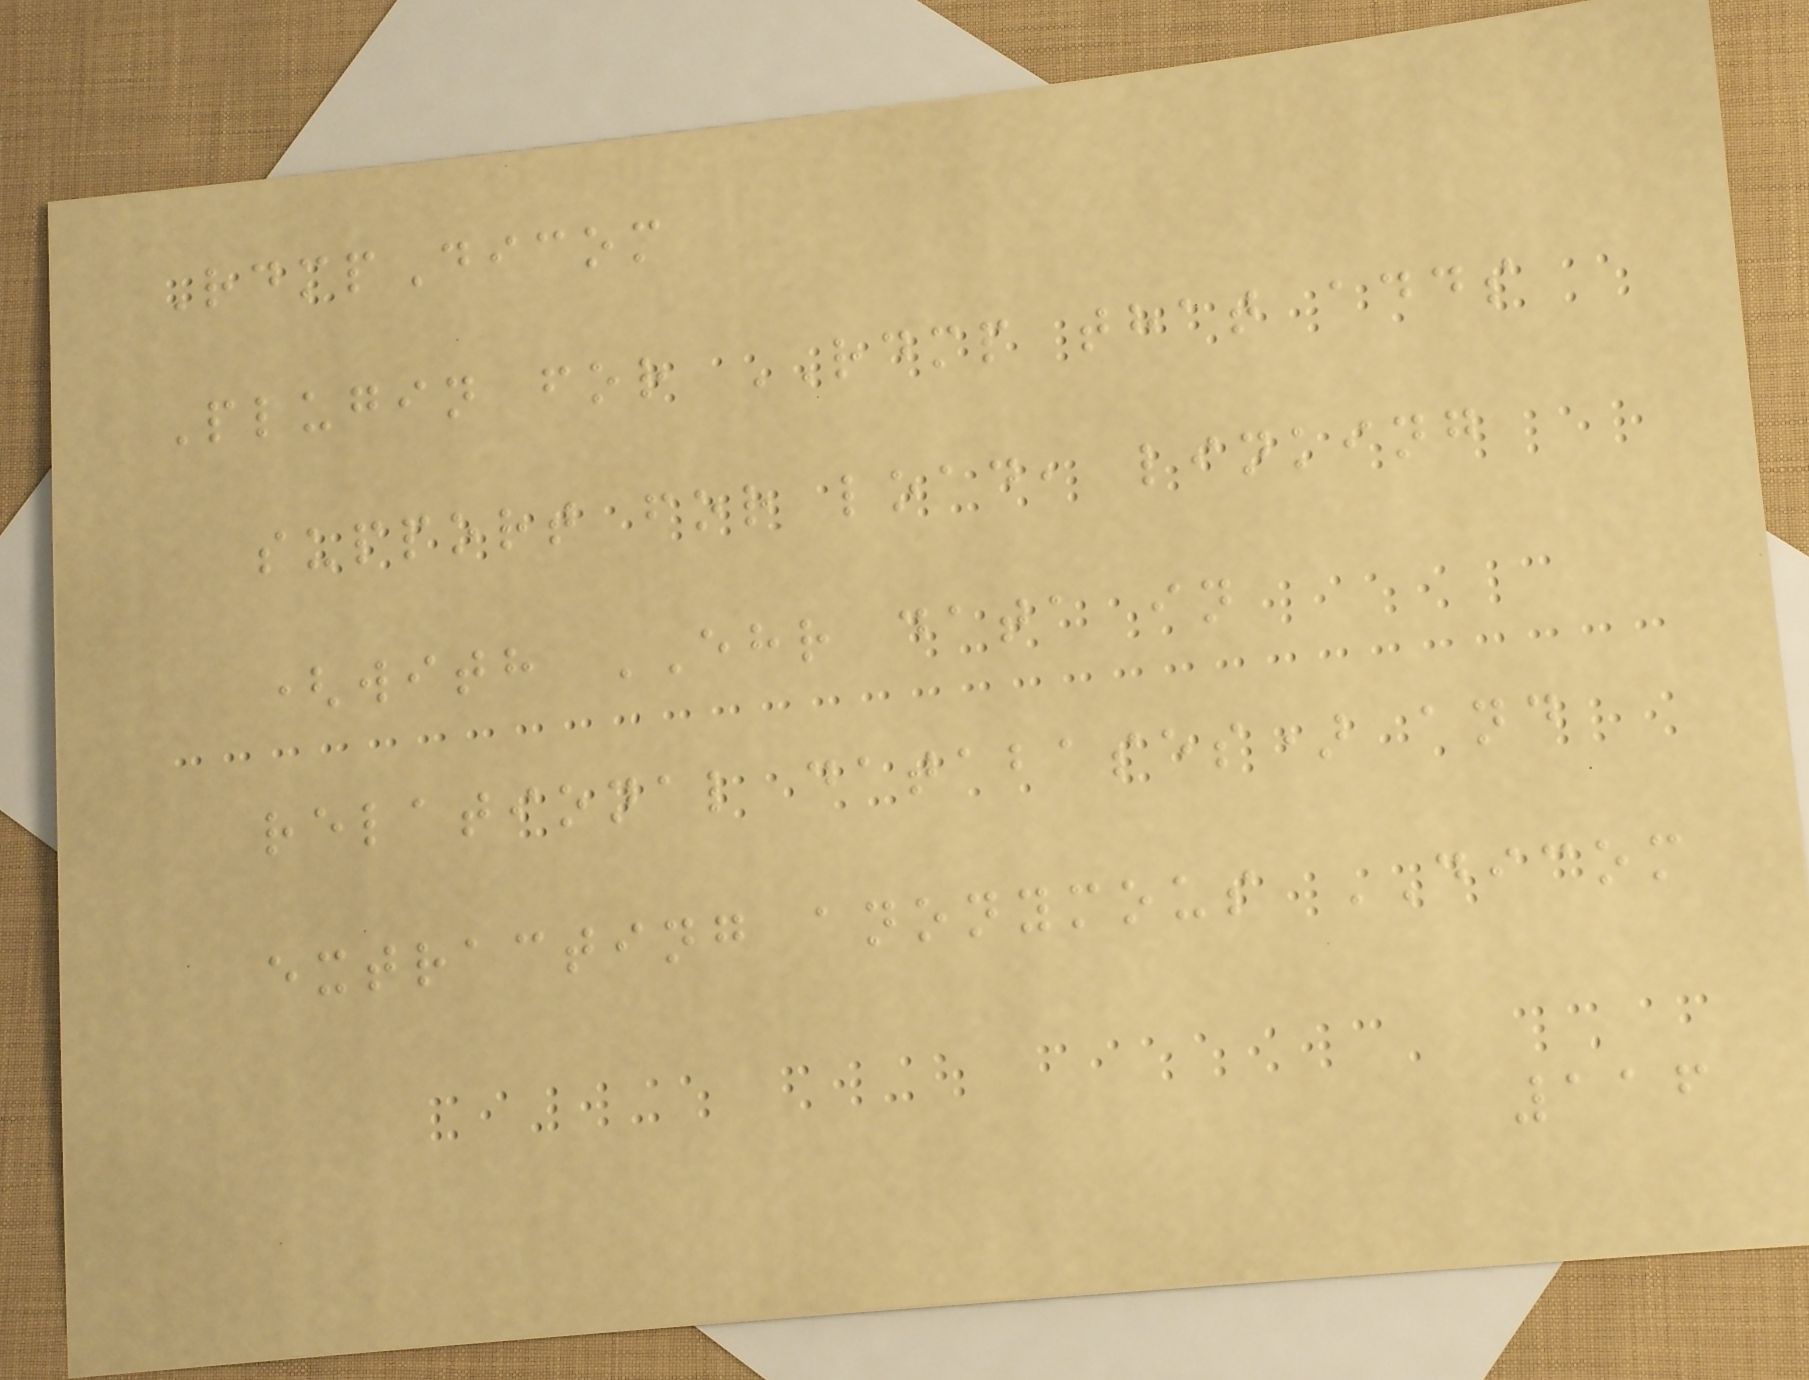RdmpDicom
Plugin for RDMP that adds
support for load, linking
(with EHR data in
relational databases) and
extracting anonymous DICOM
116
